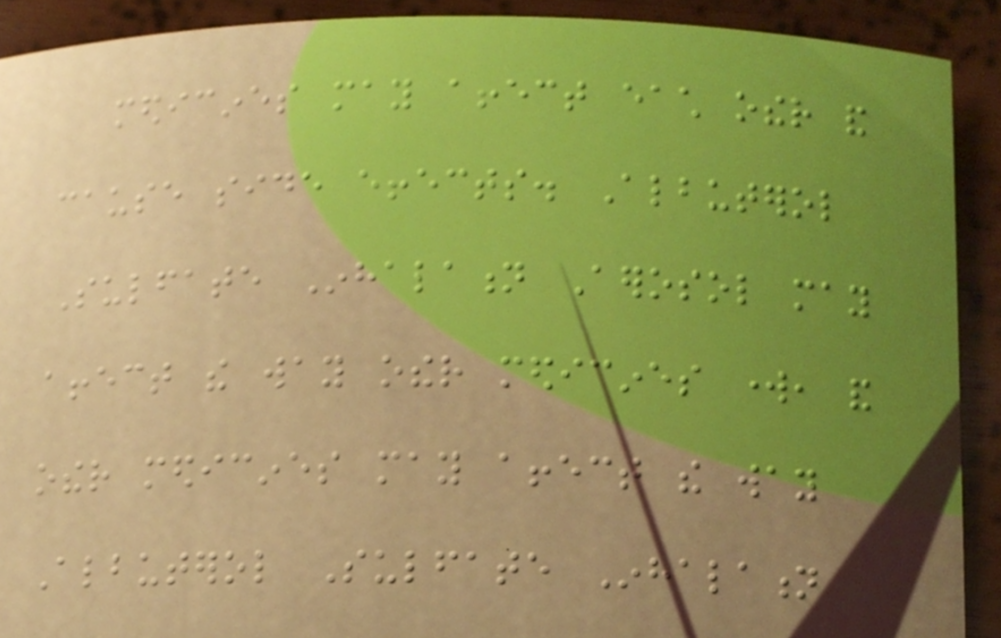medicines may affect each other and
cause side effects. Albuterol
Sulfate Inhalation Aerosol may
affect the way other medicines work, and
other medicines may affect the way
Albuterol Sulfate Inhalation
